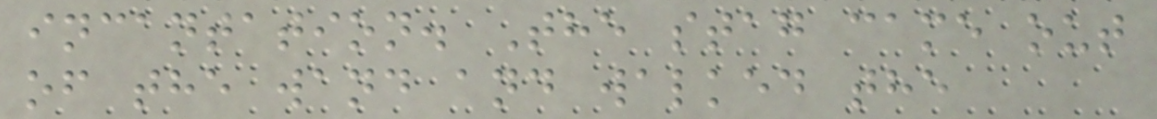incantation. The stag came out
of the wand and walked the
